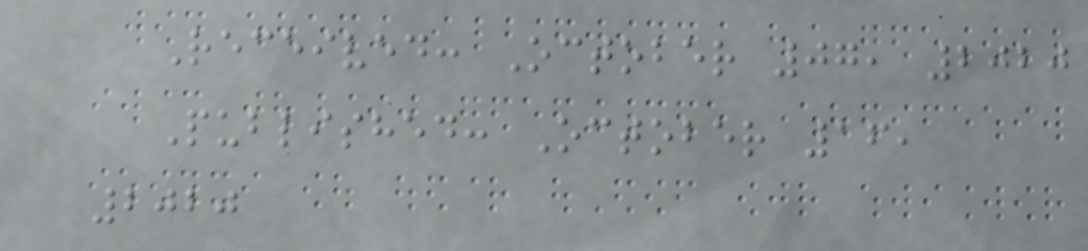Received: October 07, 2020
Published: October 16,
2020
